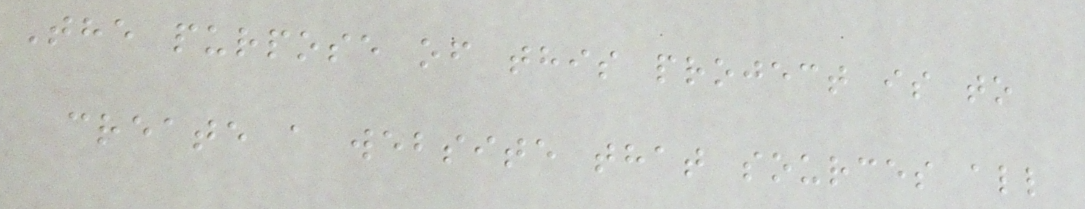The purpose of this project is to
create a website that sources all
